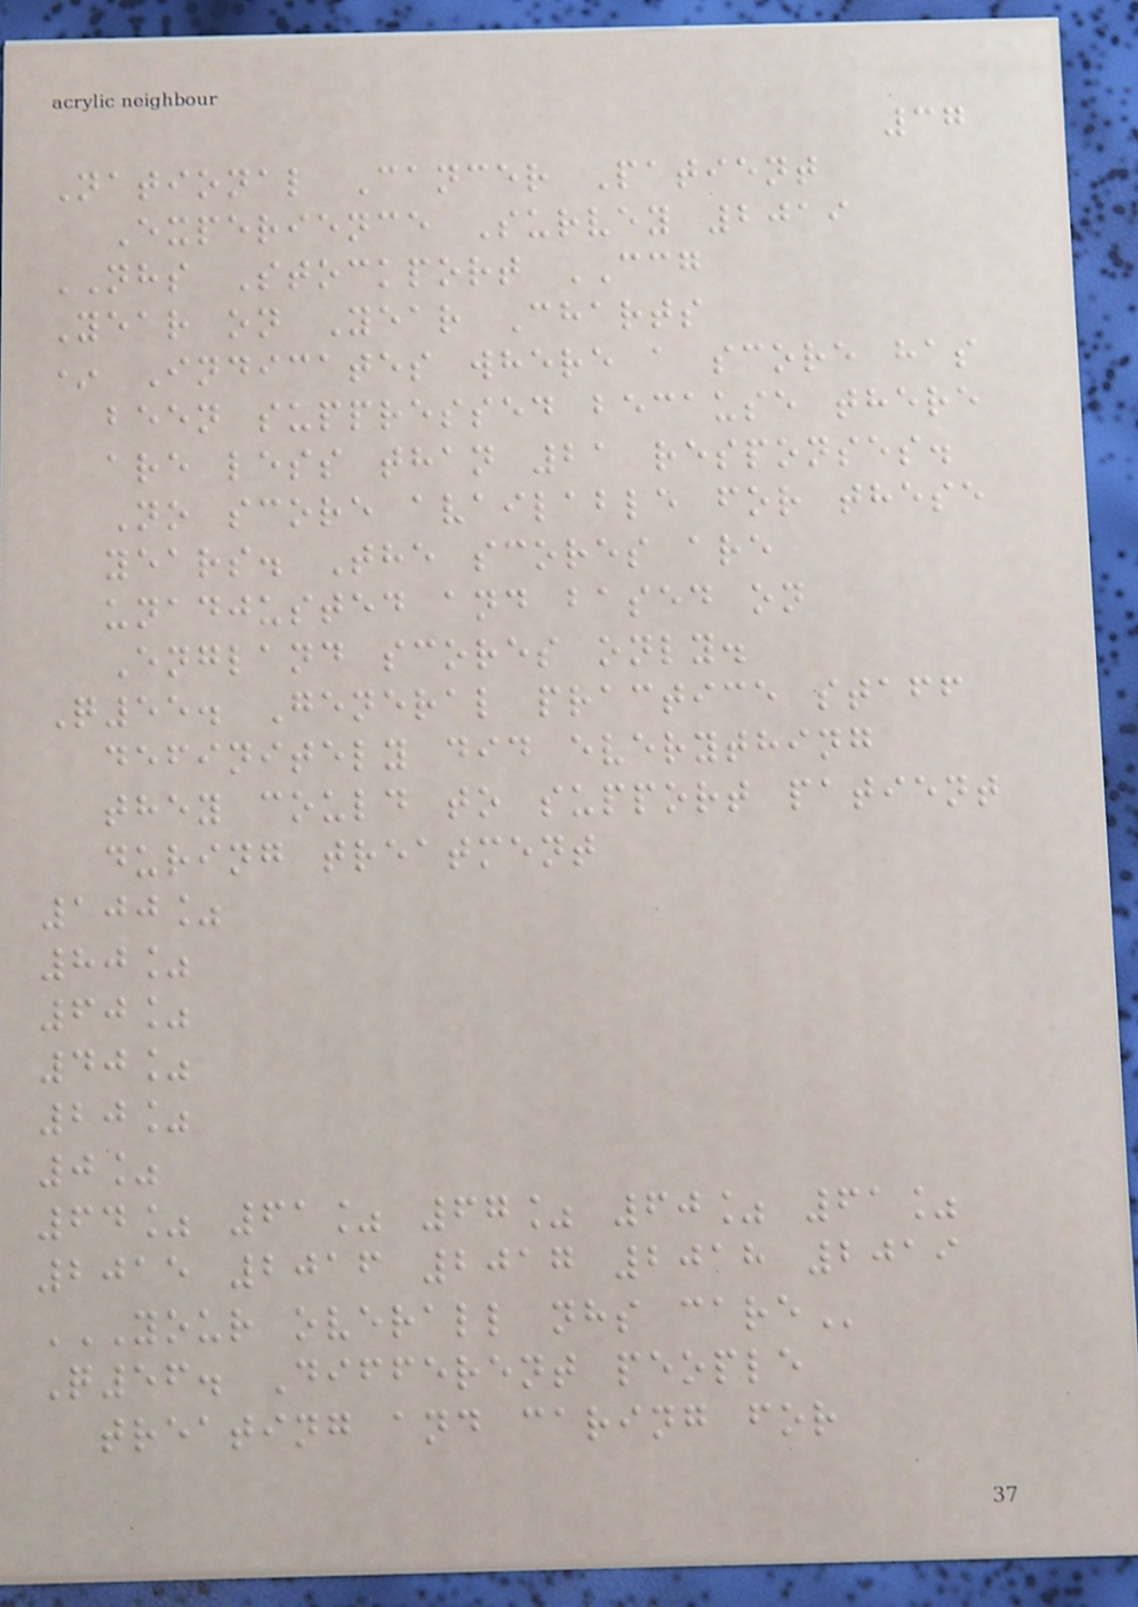37
National Cancer Patient
Experience Survey 2019
NHS Stockport CCG
Year on Year Charts
* Indicates where a score has
been suppressed because there
are less than 21 responses.
No score available for these
years. The scores are
unadjusted and based on
England scores only.
Q55. General practice staff
definitely did everything
they could to support patient
during treatment
100%
80%
60%
40%
20%
0%
64% 61% 67% 60% 61%
2015 2016 2017 2018 2019
YOUR OVERALL NHS CARE
Q56. Different people
treating and caring for
